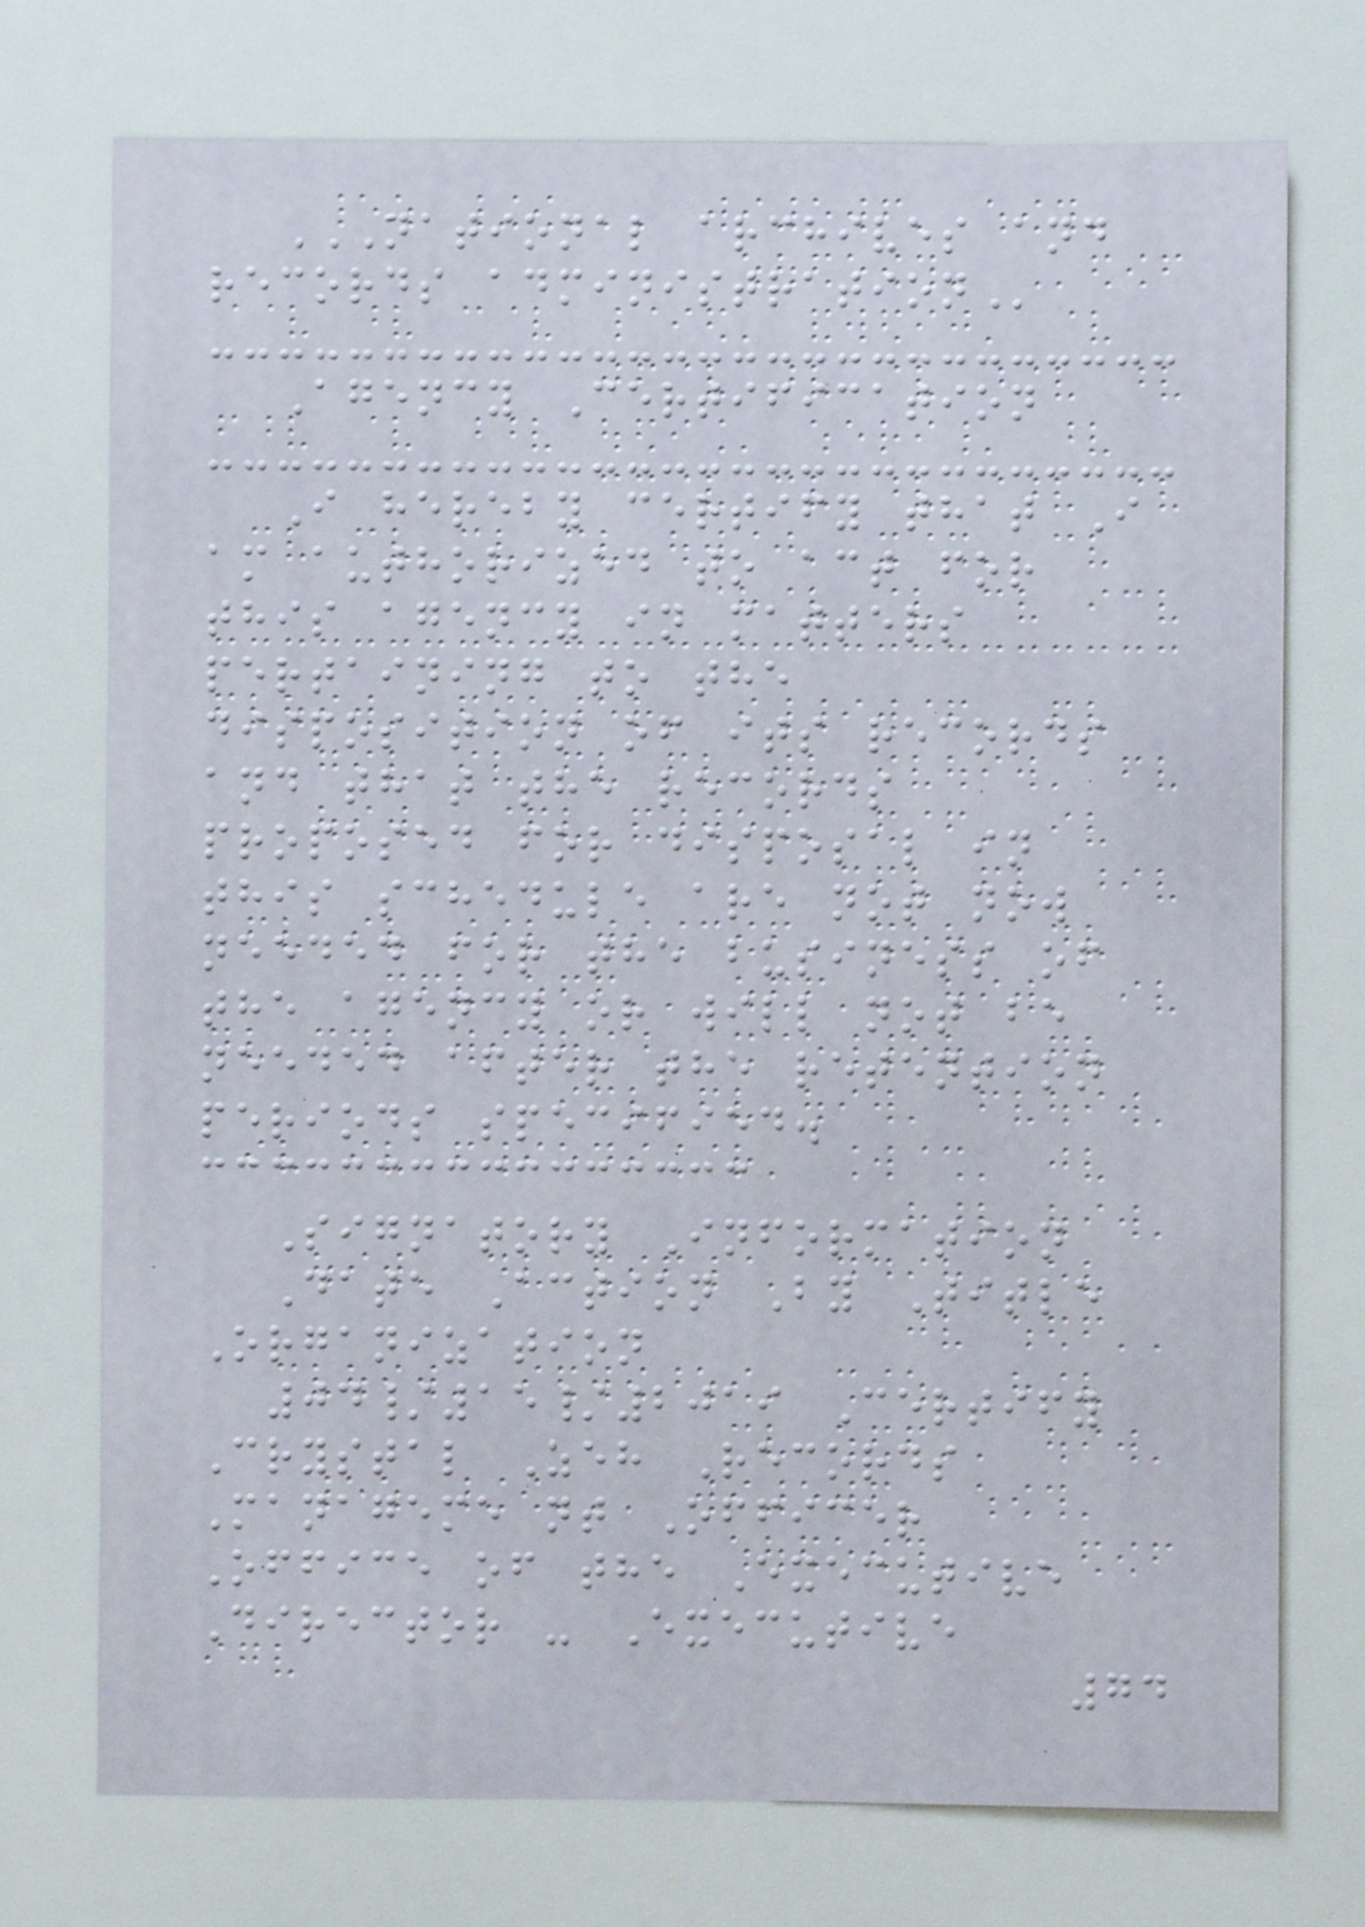NATIONAL ARCHIVES AND
RECORDS ADMINISTRATION
Agency Certification
I hereby certify that I
am authorized to act for
this agency in matters
pertaining to the
disposition of its records
and that the records
proposed for disposal in
this schedule are not now
needed for the business of
the agency or will not be
needed after the retention
periods specified.
Signatory Information
Date Action By Title
Organization
04/15/2019 Certify
Crystal Zeh Records
Manageme nt Officer
Office of the Executive
Director - Executive
74
